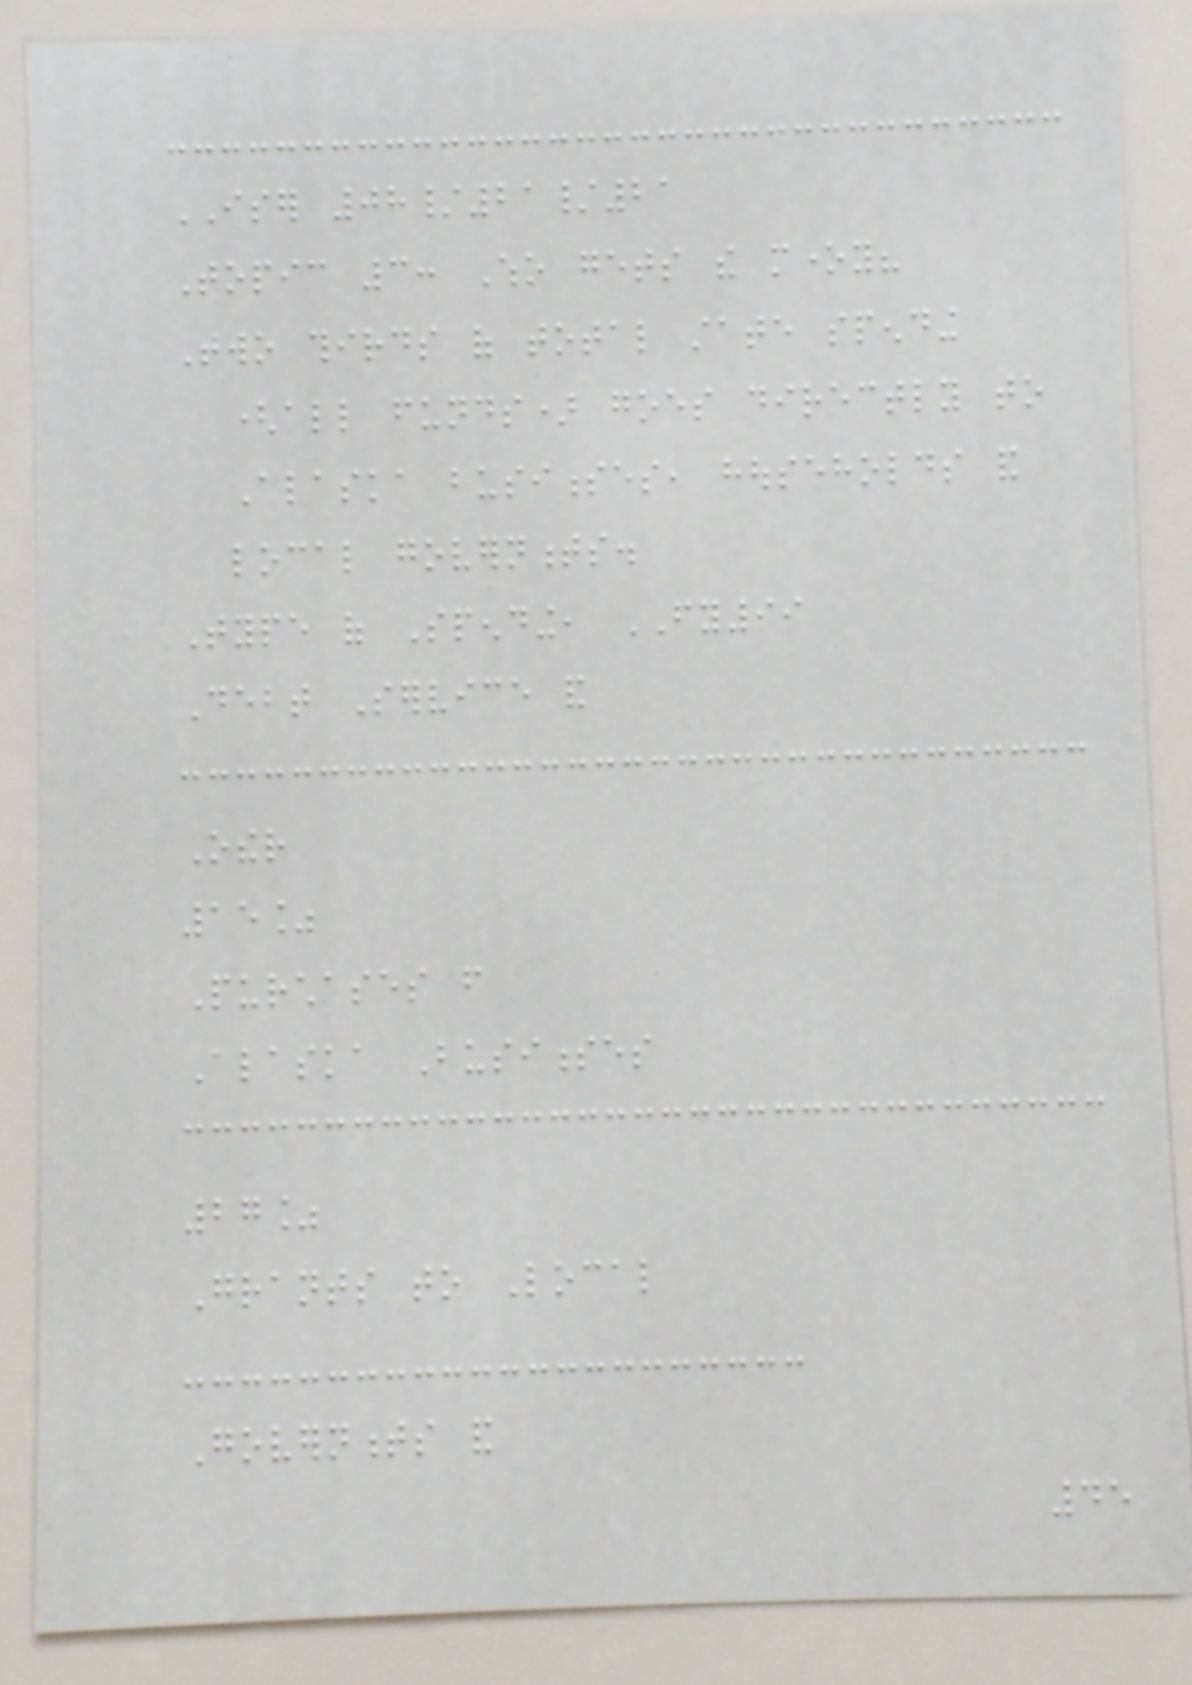ISER 08/21/21
Topic 3: Who gets the money?
Two thirds of total state spending
(all funds) goes directly to
Alaska businesses, households and
local governments.
Type of Spending, FY99
Debt Service and
Other
15%
Purchases from
Alaska Businesses
27%
Grants to Local
Governments and
45
